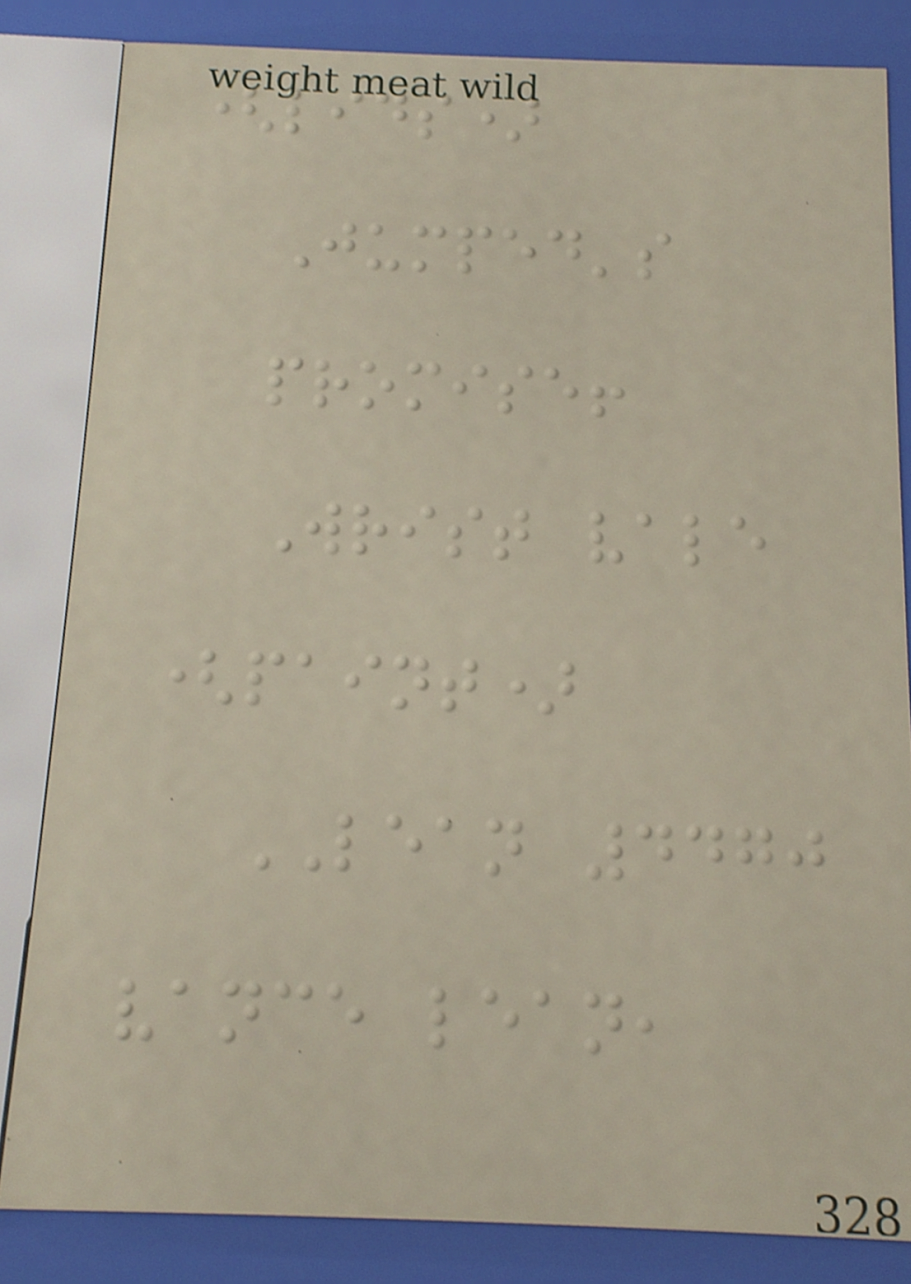(lids)
Jumped's
promise!
Wrist vale
(paint)
LEAN 4470
vance lean,
